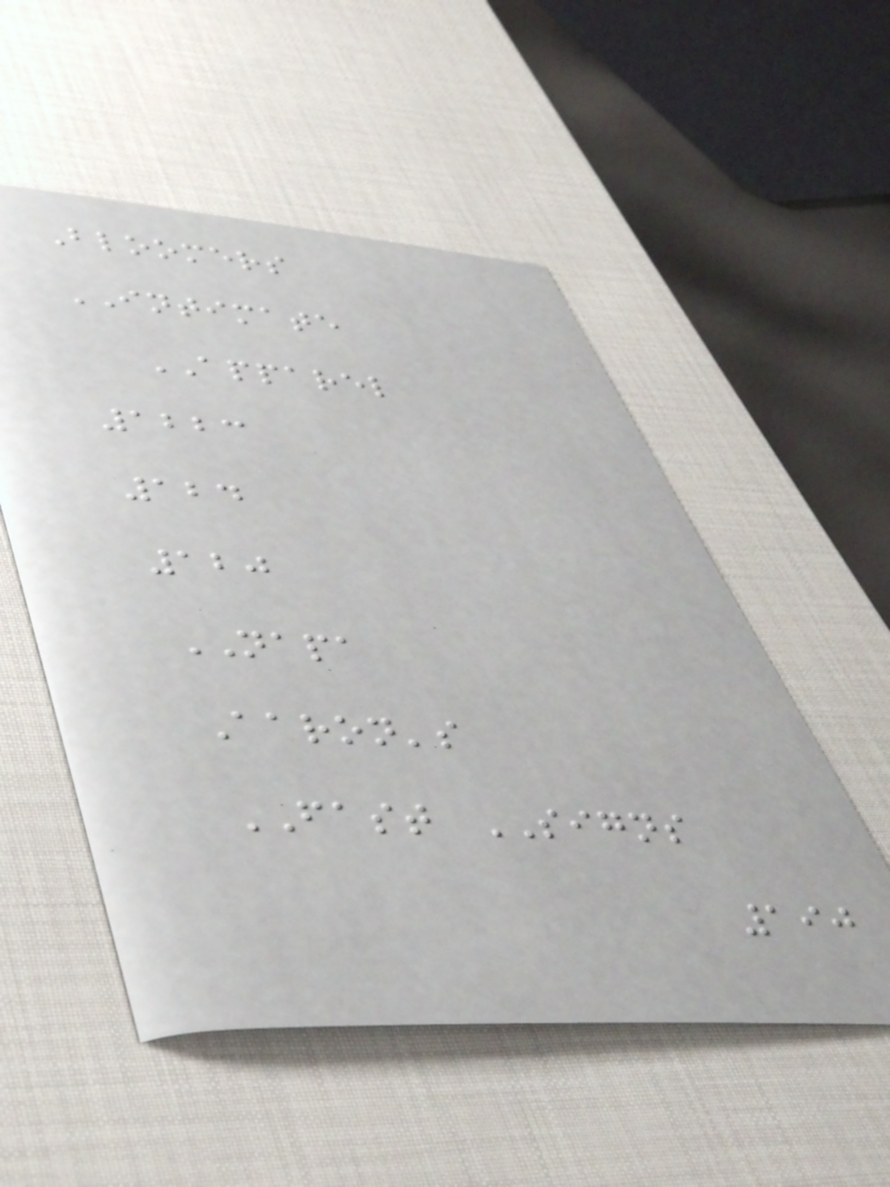Bloomers
INTIMATE
APPAREL
1223
124
120
NAPA
Aaron's
FAST SIGNS
190
